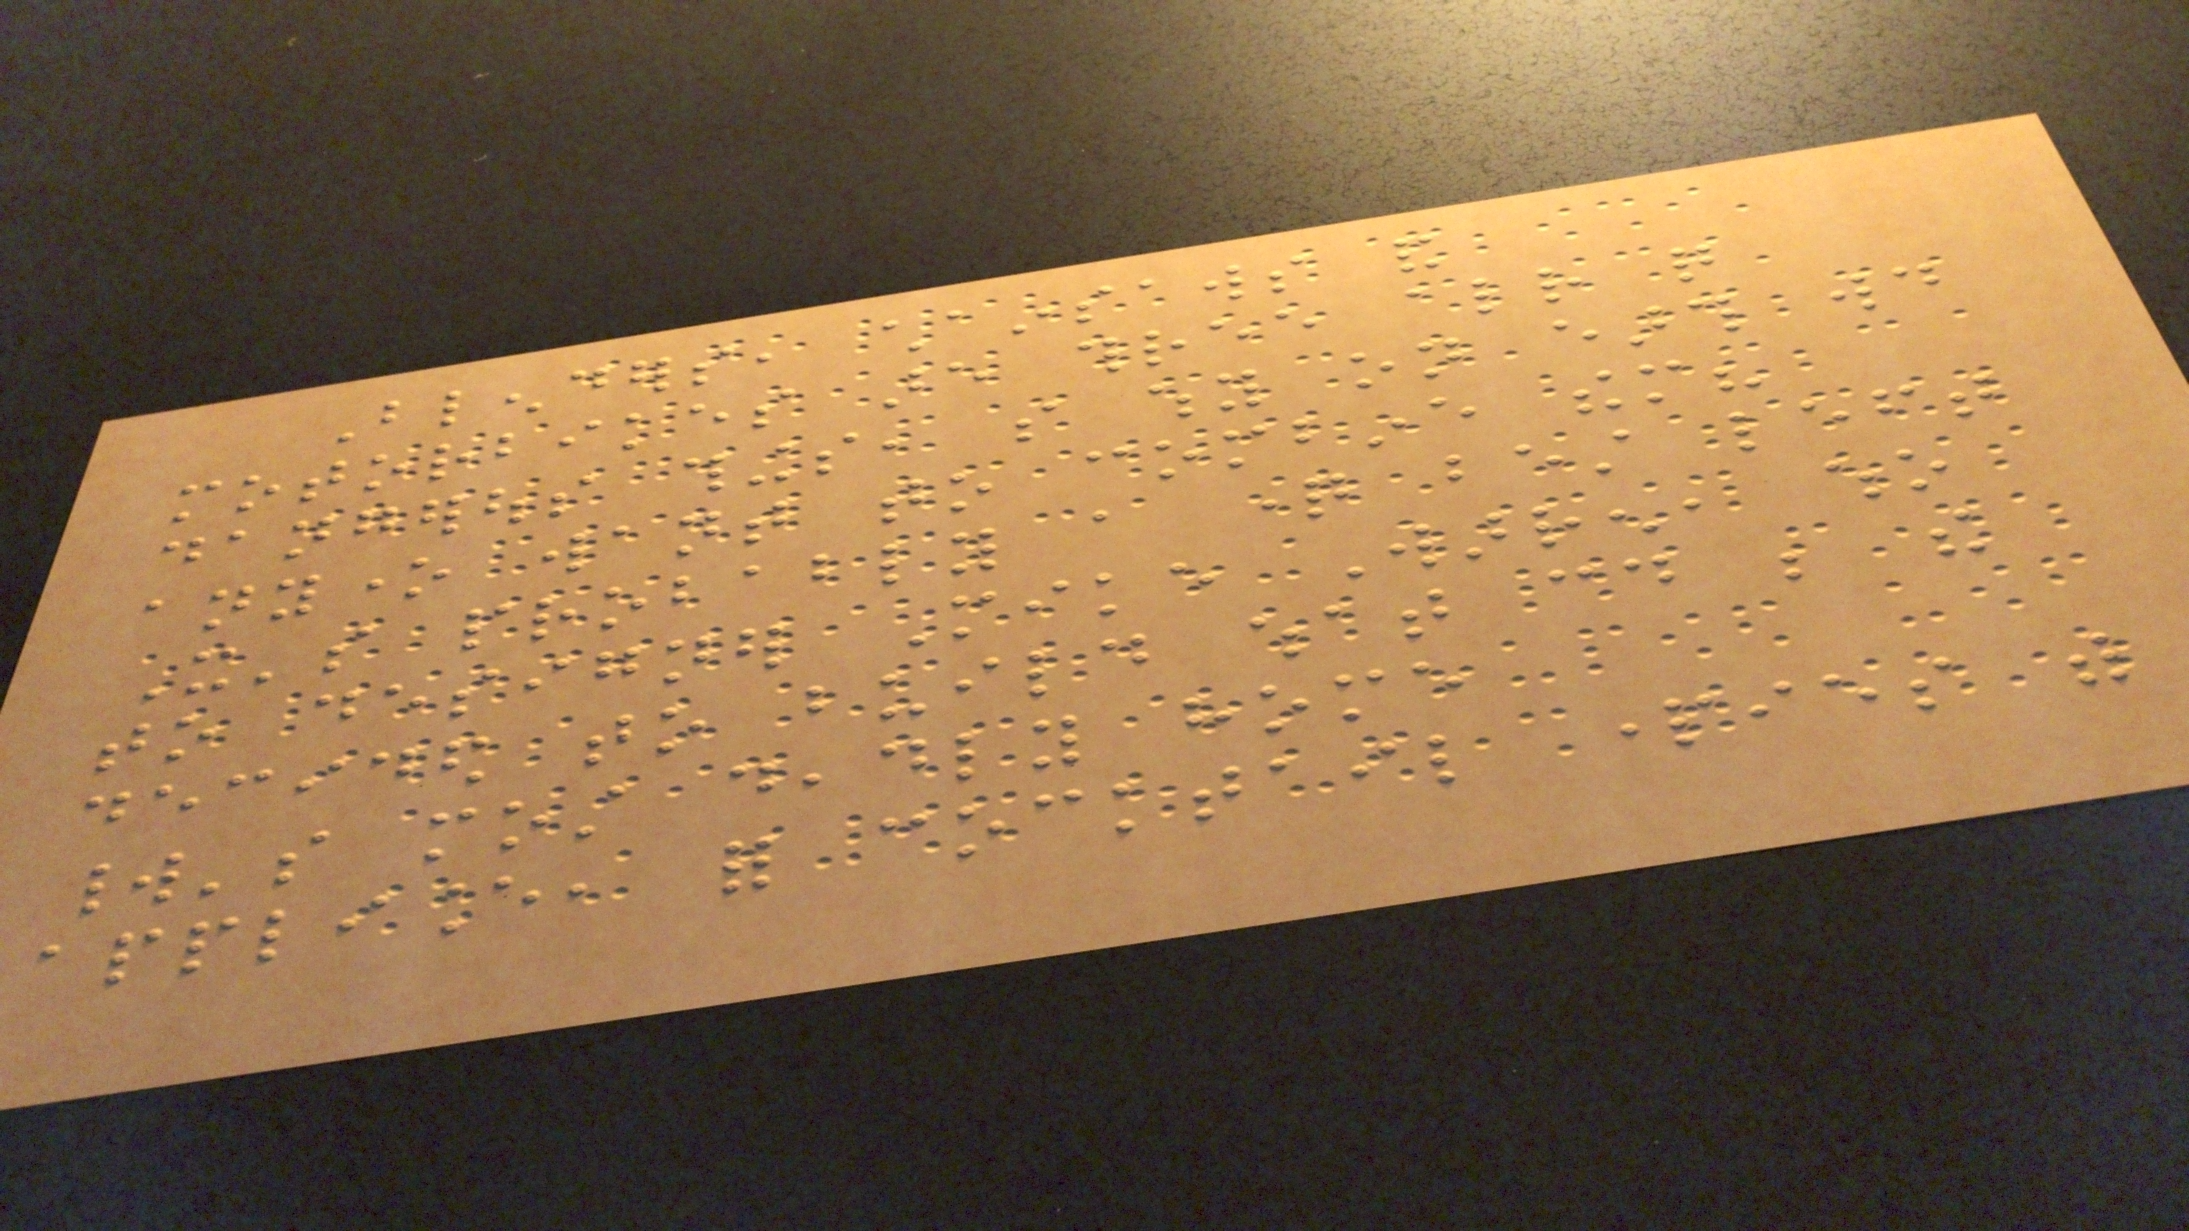Blenders, chainsaws and
motorbikes are three already quite
dangerous things, so why on earth would
anyone want to combine them?
It's probably a question best left
to designer Mike Warren, who
decided to build what could be the
world's most deadly home
appliance, for cocktail parties with
